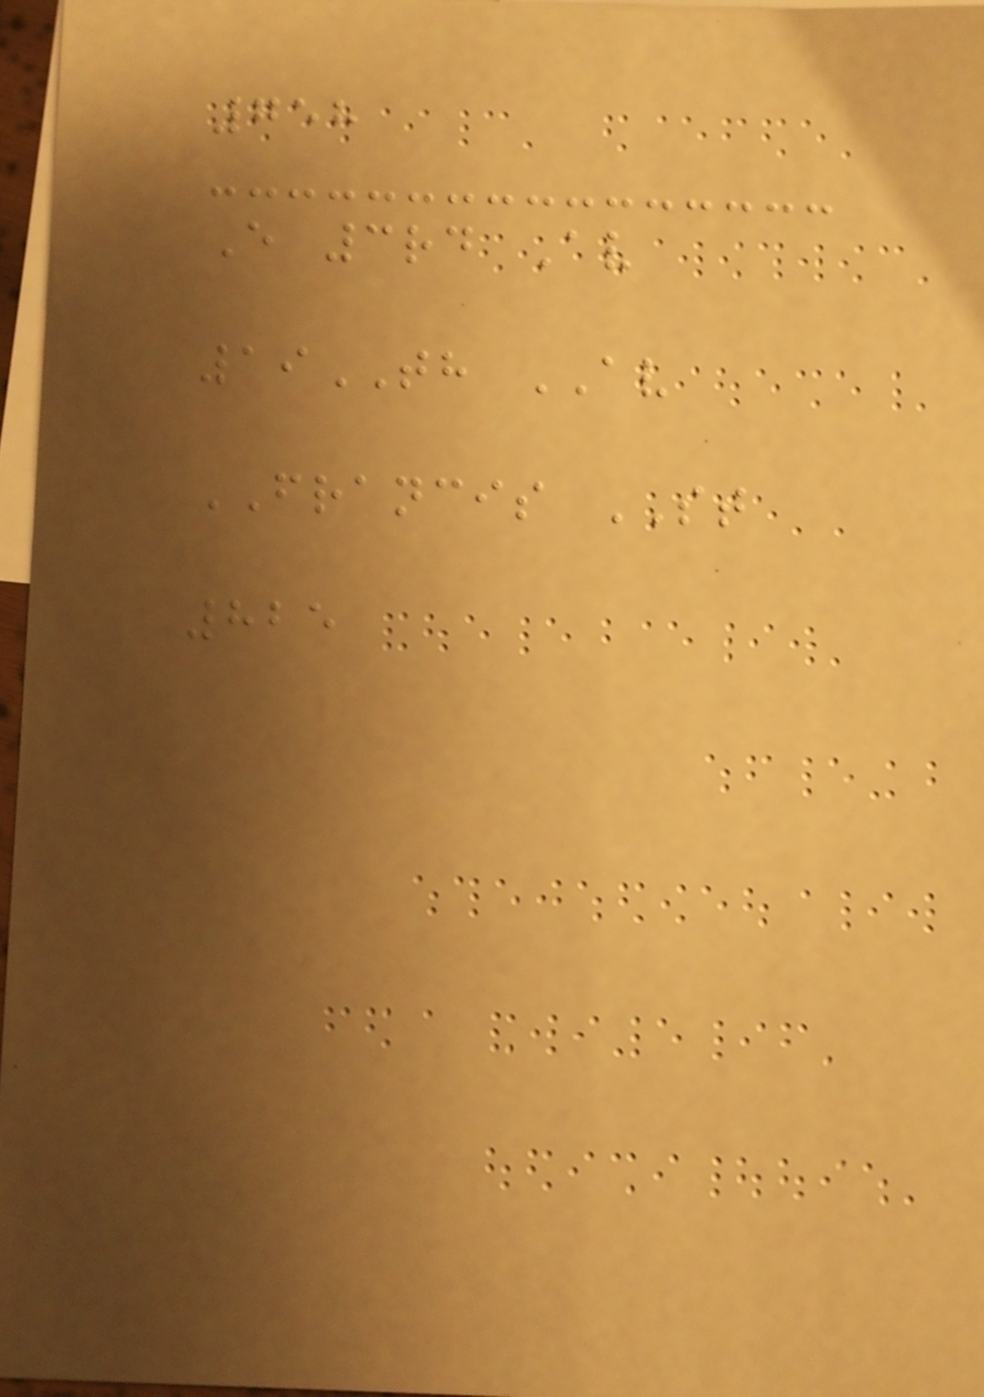758
E 3rd Av
19TH AV
FRANCIS ST
825
